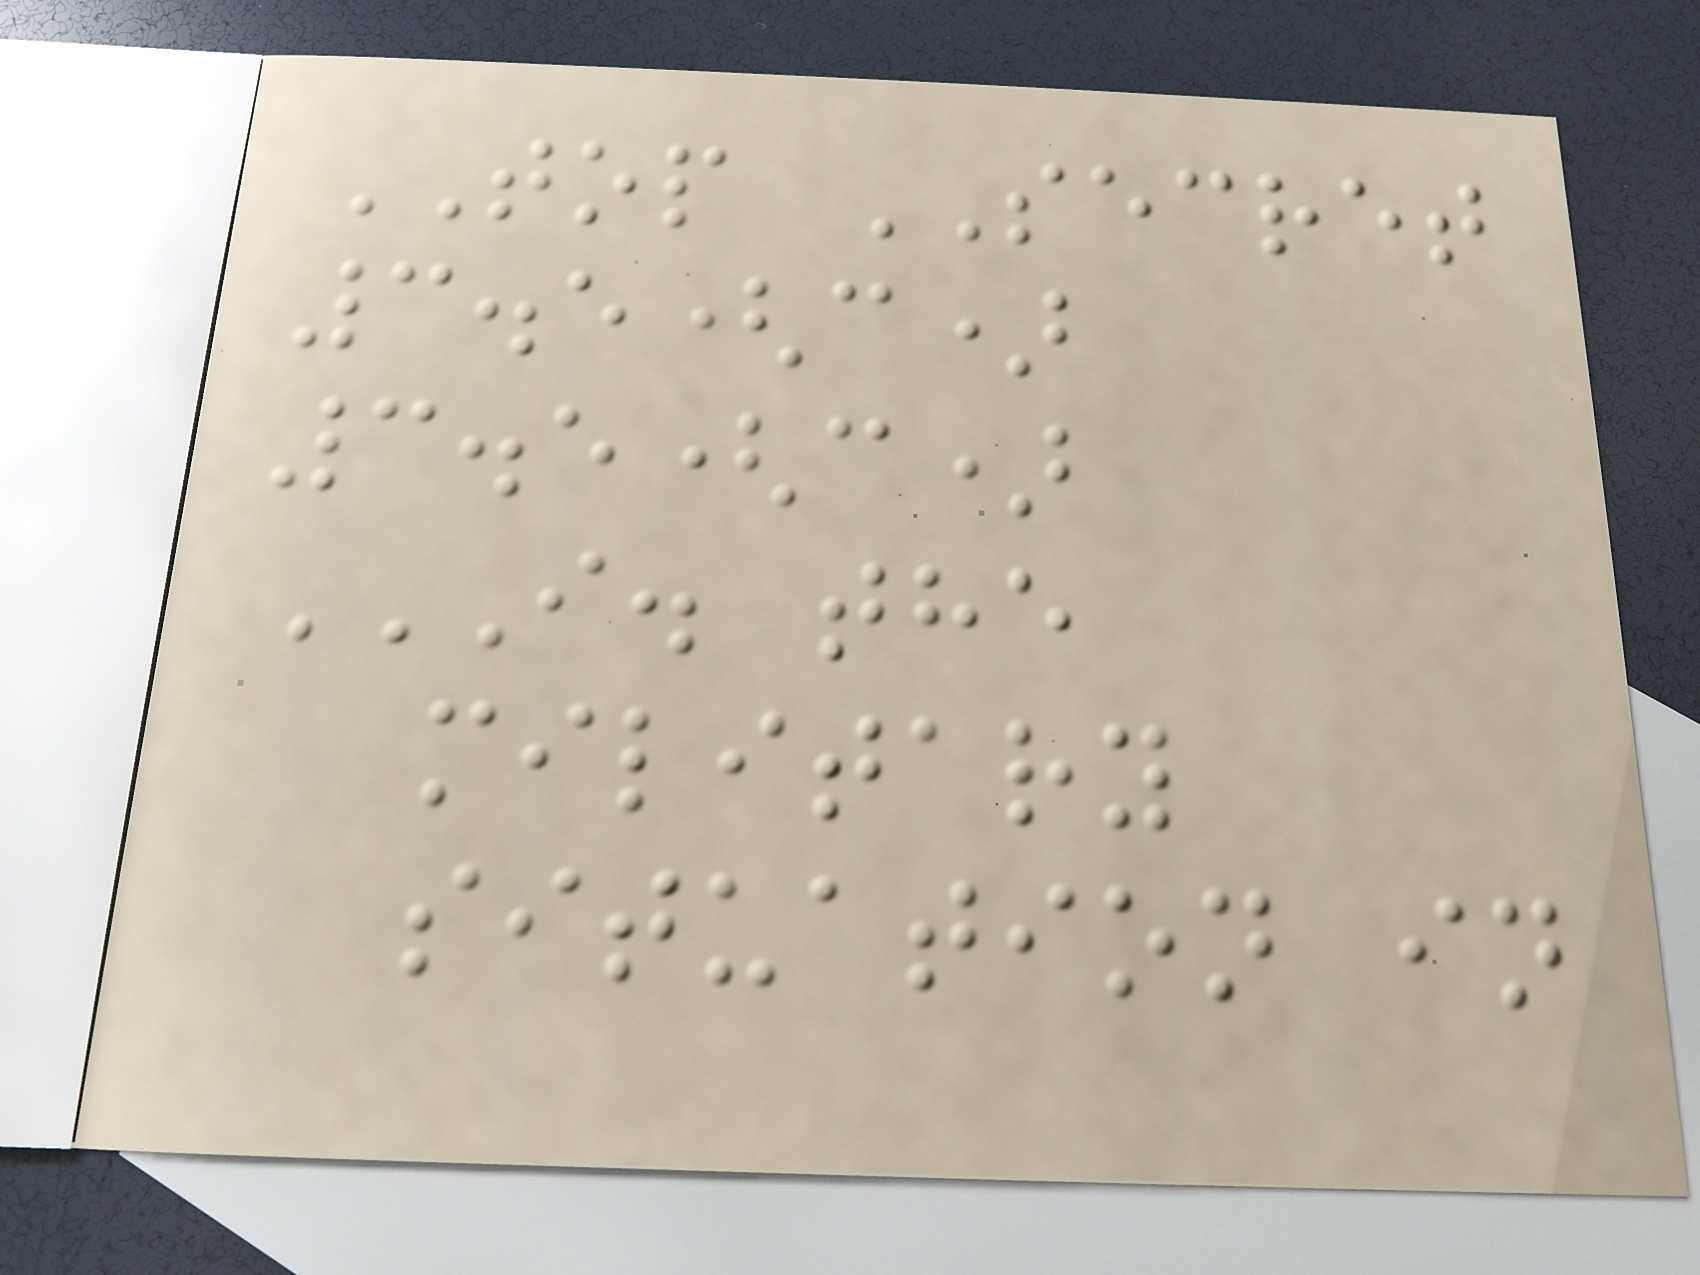TOP SECRET
3.5(c)
3.5(c)
I. THE
MILITARY
SITUATION IN
